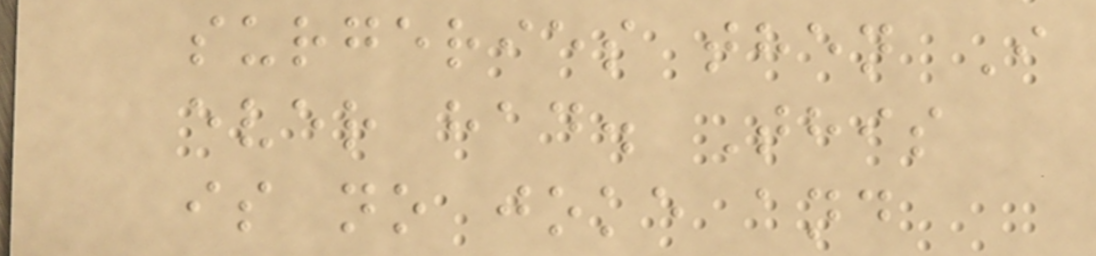surgeries then I
ever had. This
is no joke and
